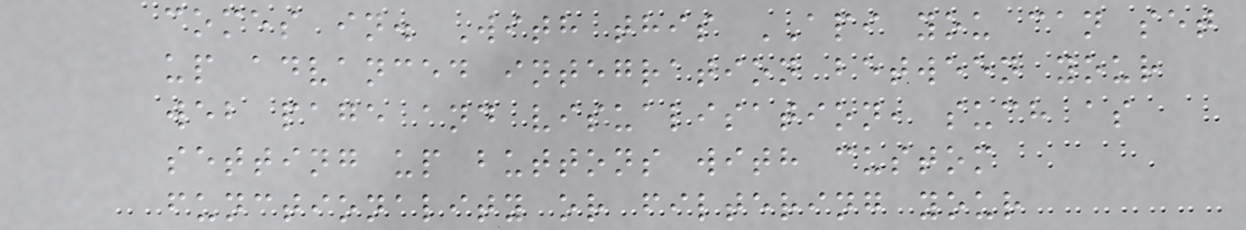comes in. With this API you can set
up advanced integration between your
web page and visualisation, such as
setting up buttons with custom
functionality or filtering your
